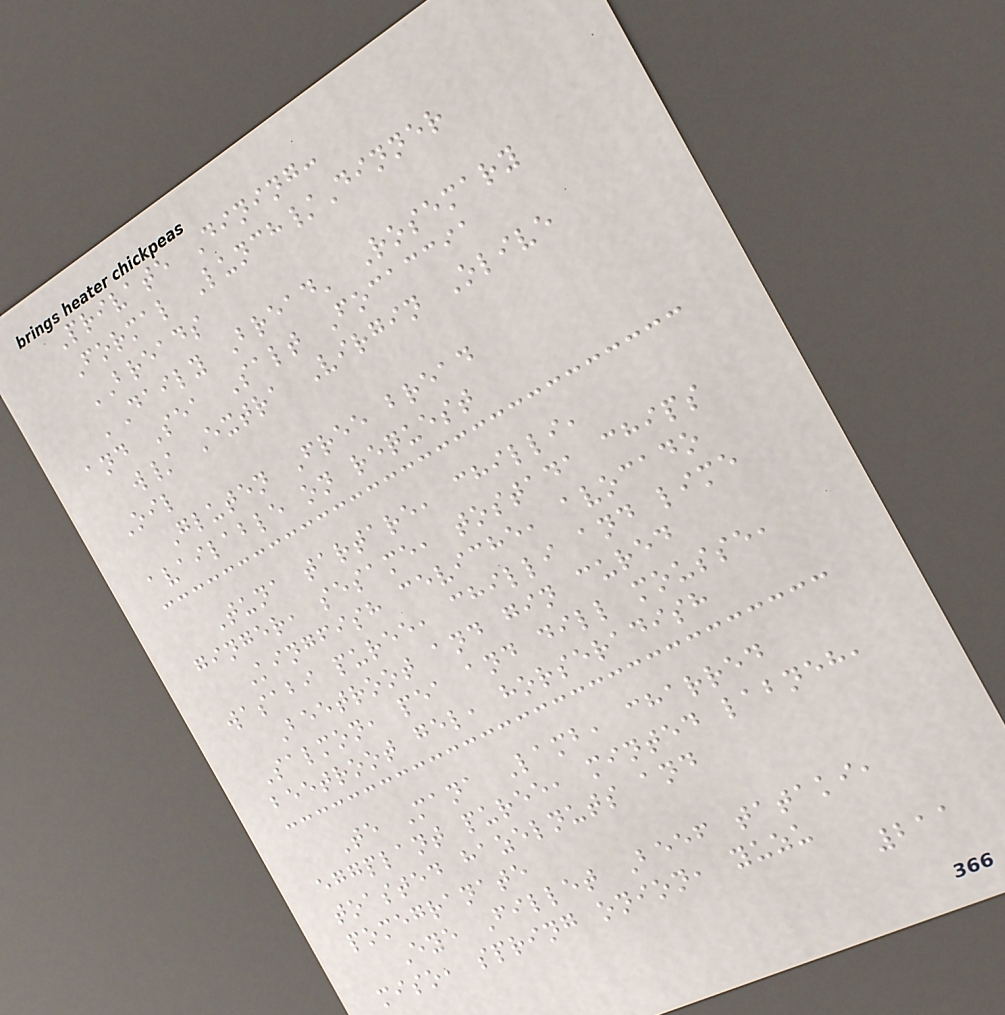Private Dining:
Formal Lunch/Dinner
BREADS
'Daily Bread' Rosemary
and Sea Salt Focaccia
w/ Extra Virgin Olive
Oil
Gluten Free bread
available on request
Tuna tartare, chilli,
ginger, sesame, tostada chips
Kingfish ceviche, avocado
wasabi puree, chilli and lime
Beetroot and gin cured
Salmon, pea and dill mousse,
beetroot gel, horseradish
Te Mana Lamb, charred
eggplant puree, minted labneh,
toasted hazelnuts and
pomegranate
Eye Fillet Beef tataki,
miso, spring onion, yuzu
211
